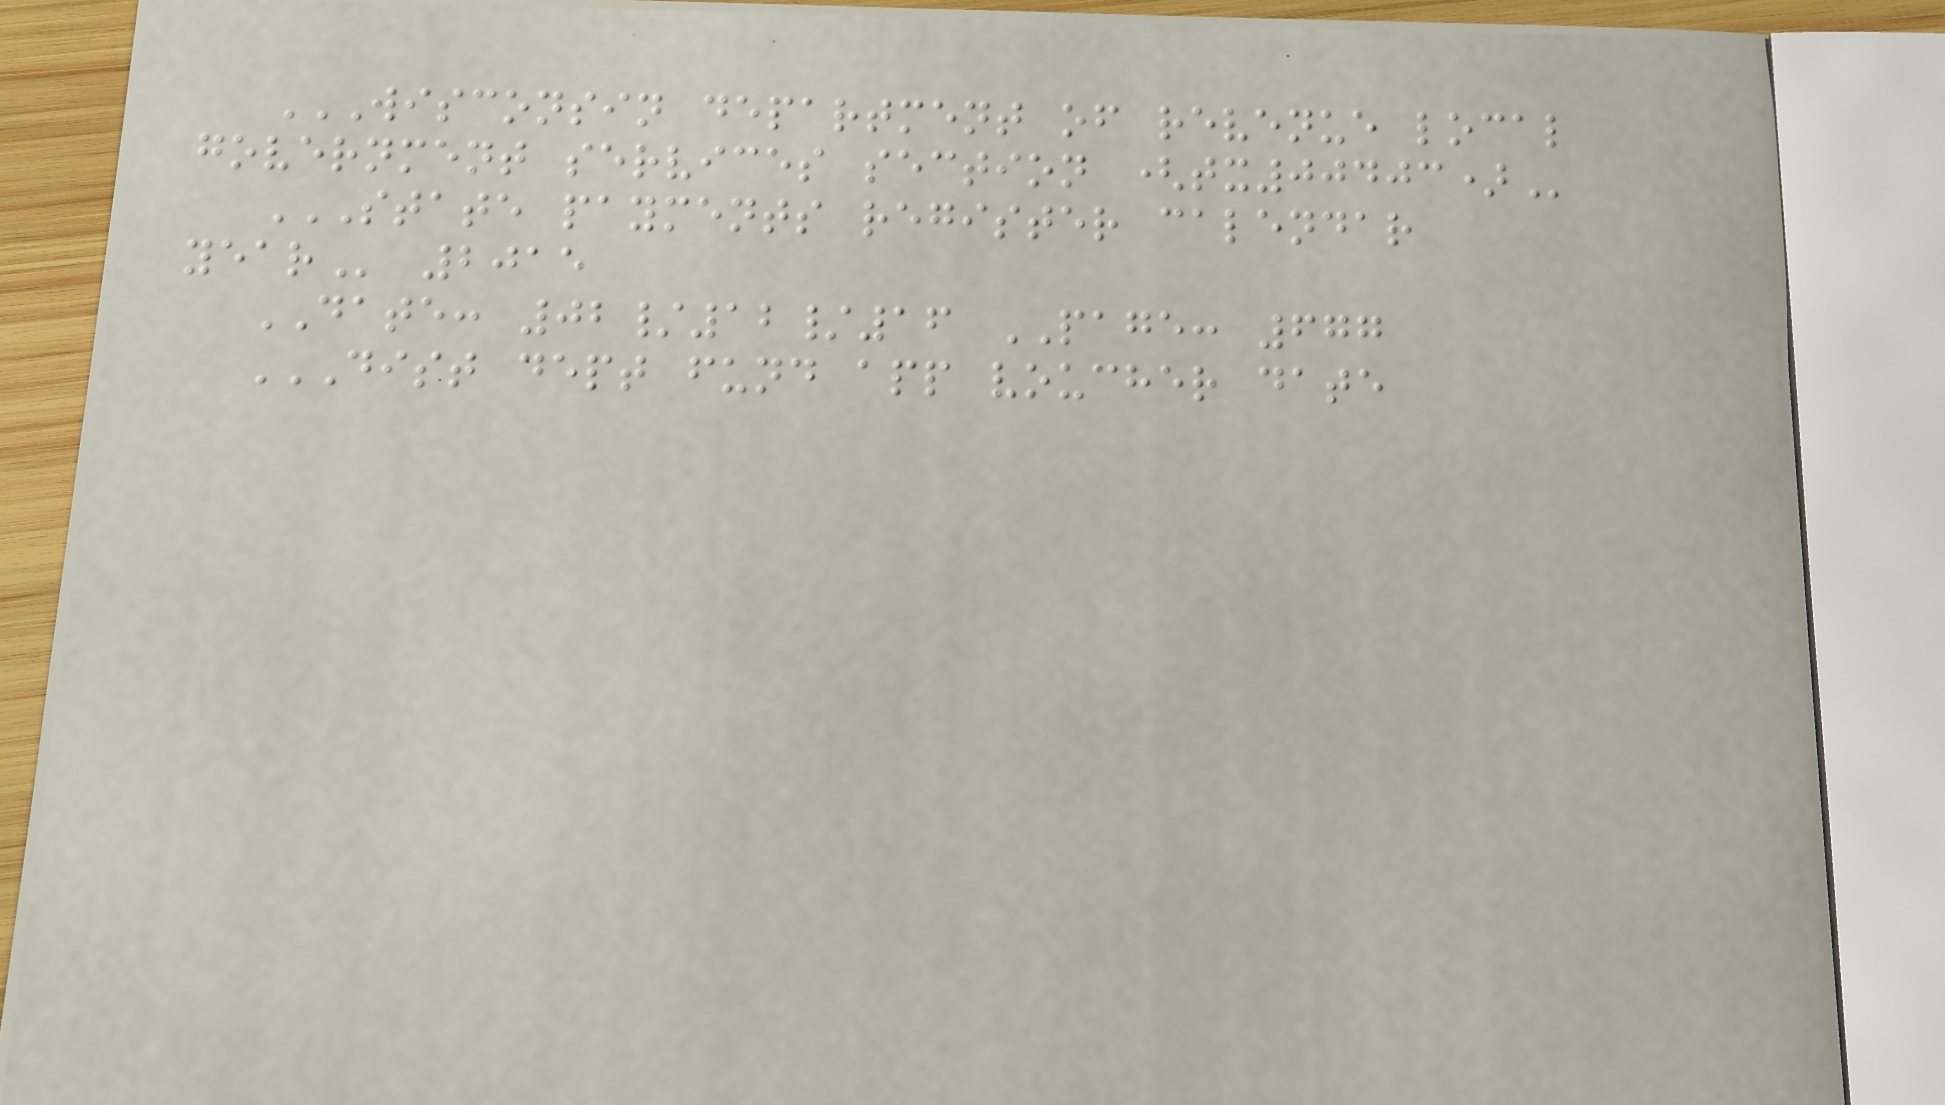WISCONSIN DEPARTMENT OF REVENUE LOCAL
GOVERNMENT SERVICES SECTION (TX00403)
STATE PAYMENTS REGISTER CALENDAR
YEAR 2015
DATE: 02/12/16 PAGE: 677
DIST DEPT FUND APP VOUCHER DATE
